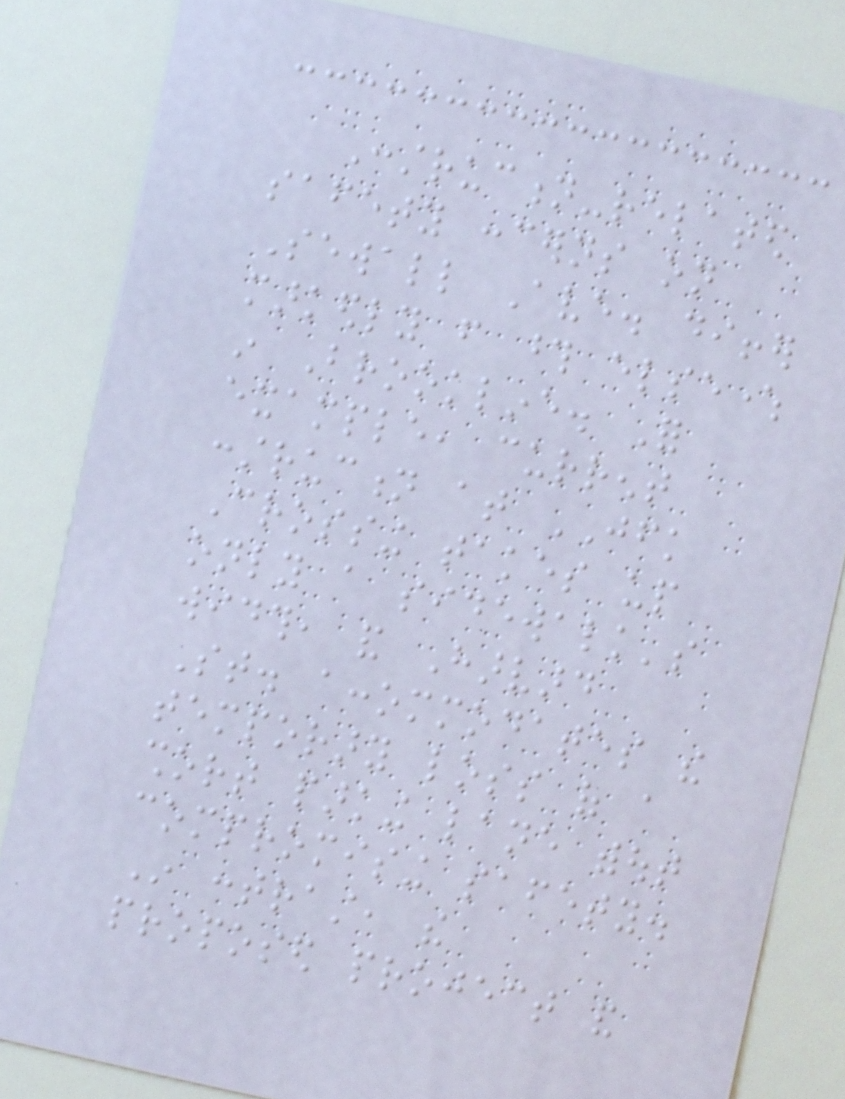Construction-related
safety concerns on
Sewall Ave. differ
markedly from those elsewhere
in Brookline. For
example, current
construction at JFK
Crossing takes up
only a sidewalk's
width, and Harvard
St. accommodates the
temporary loss of a
short parking lane without
compromising safety.
In contrast, the
proposed project and
